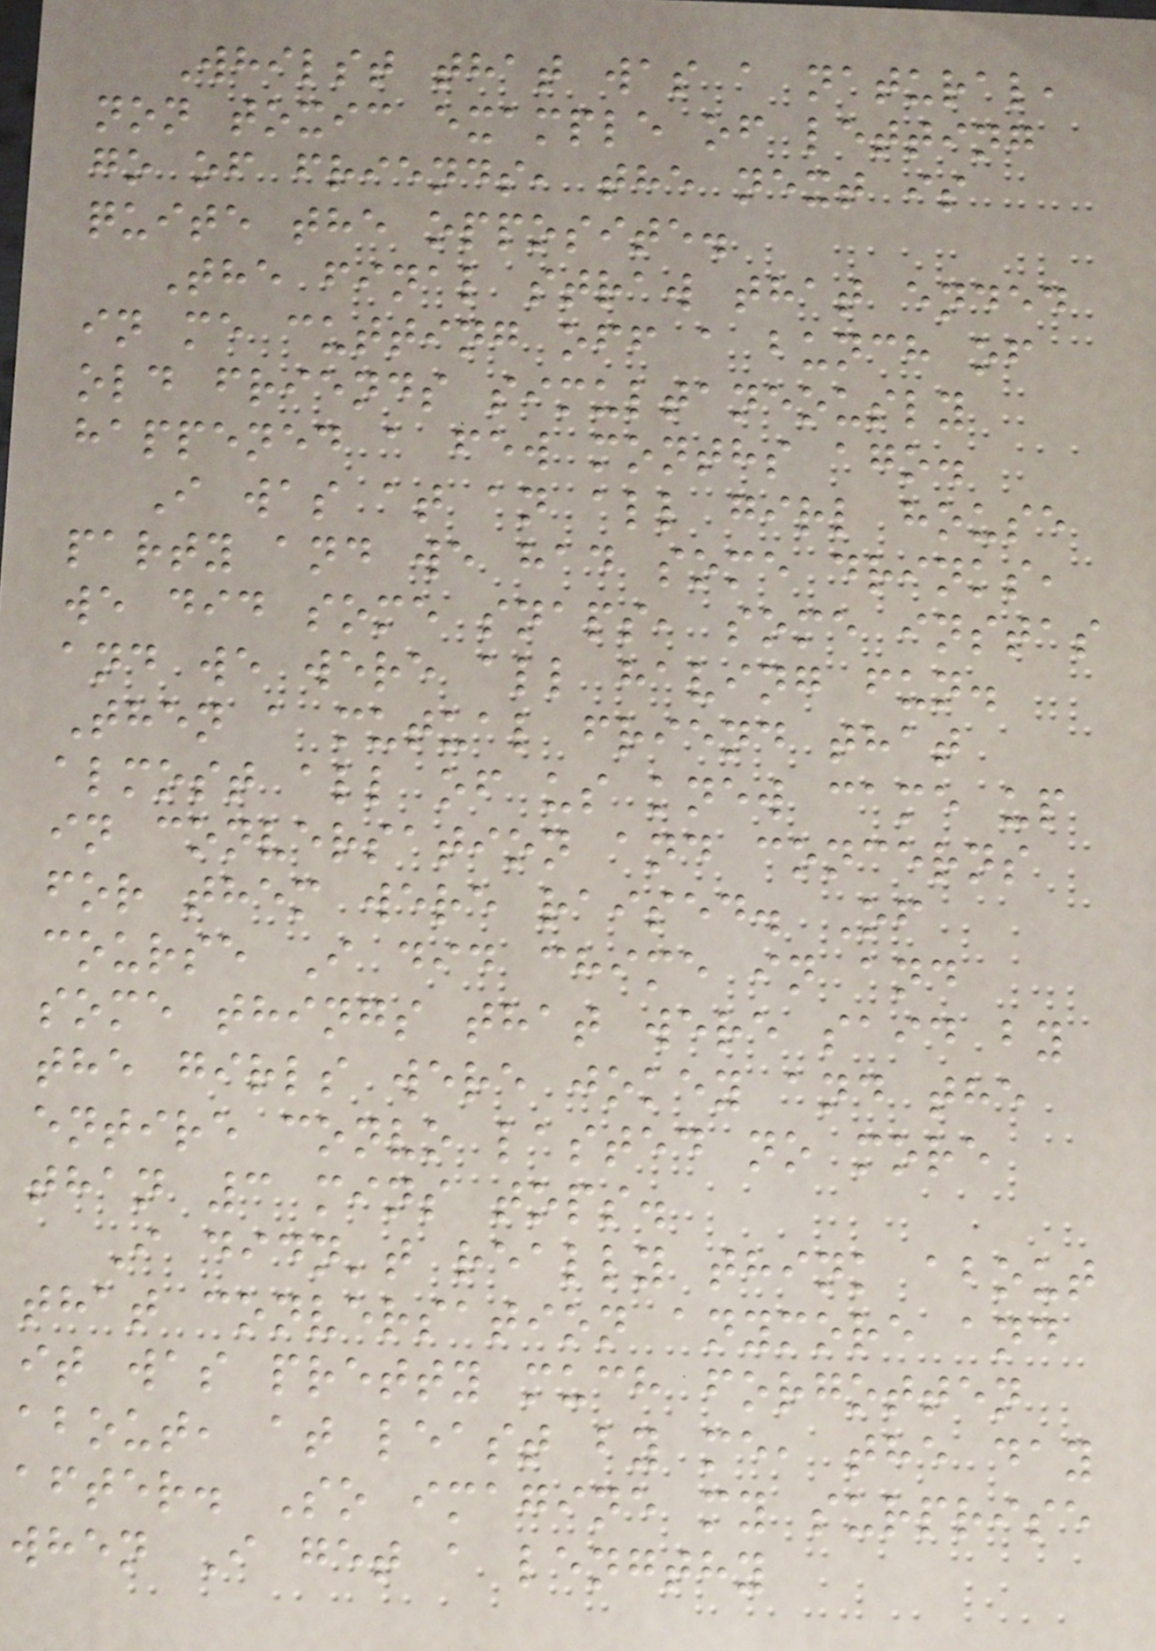Whilst that was a natural,
non toxic example of letting
go of friends, the next is
quite the opposite.
The final straw that ended
in me cutting off a bunch of
old friends simultaneously
happened a few months ago.
I was at an all girl house
party and we had some drinks,
we did some snaps, some instas
and we were all having fun.
Then a mutual friend that
almost all of us knew came up
in conversation and concerns
for them were raised. Of
course I did chime in and
some things that were said by
the girls were jokey and the
entire convo lasted no more
than 3 mins tops.
I didn't really think about
that conversation anymore and
it was pretty much forgotten
about, at least by me, the day
after. So imagine my surprise
when I get a lengthy
